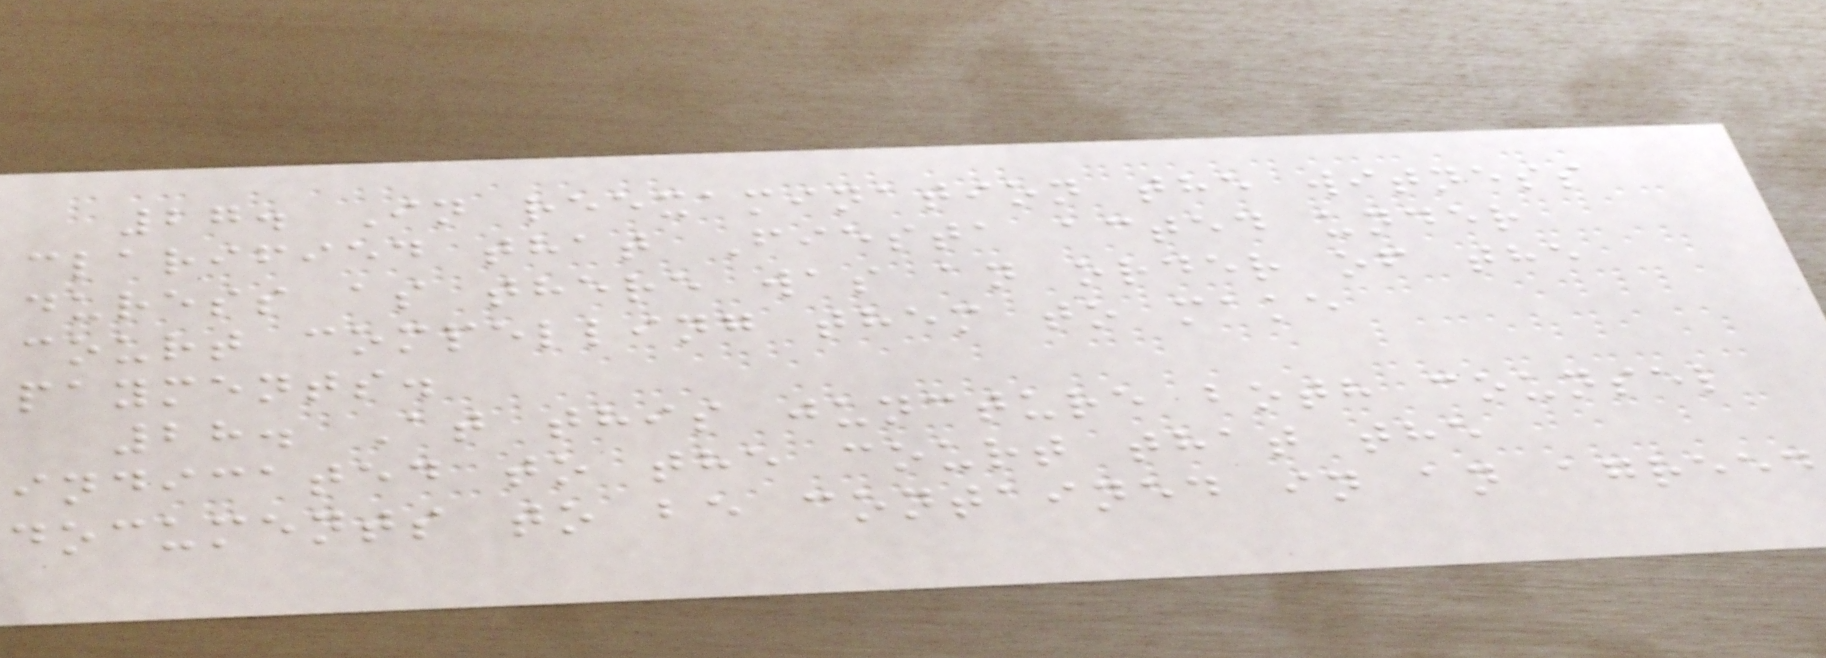27. In reexamination the witness
clarified that Fiesta acted under
duress as there was an order of the
court compelling them to make
payments.
28. At this juncture both counsel
indicated to the court that the
documents to be contained in an agreed
